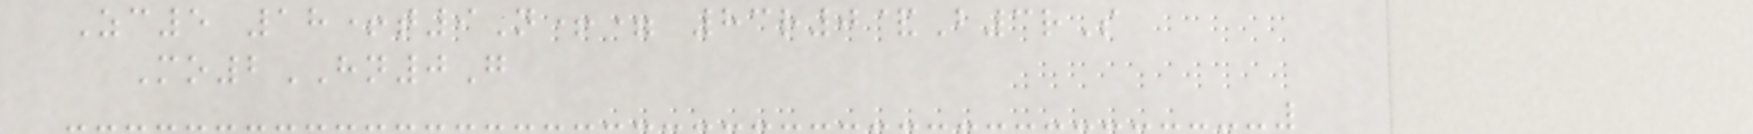Zc5 18+t9N+= 83r0&B3rS
Mo2HN0G
